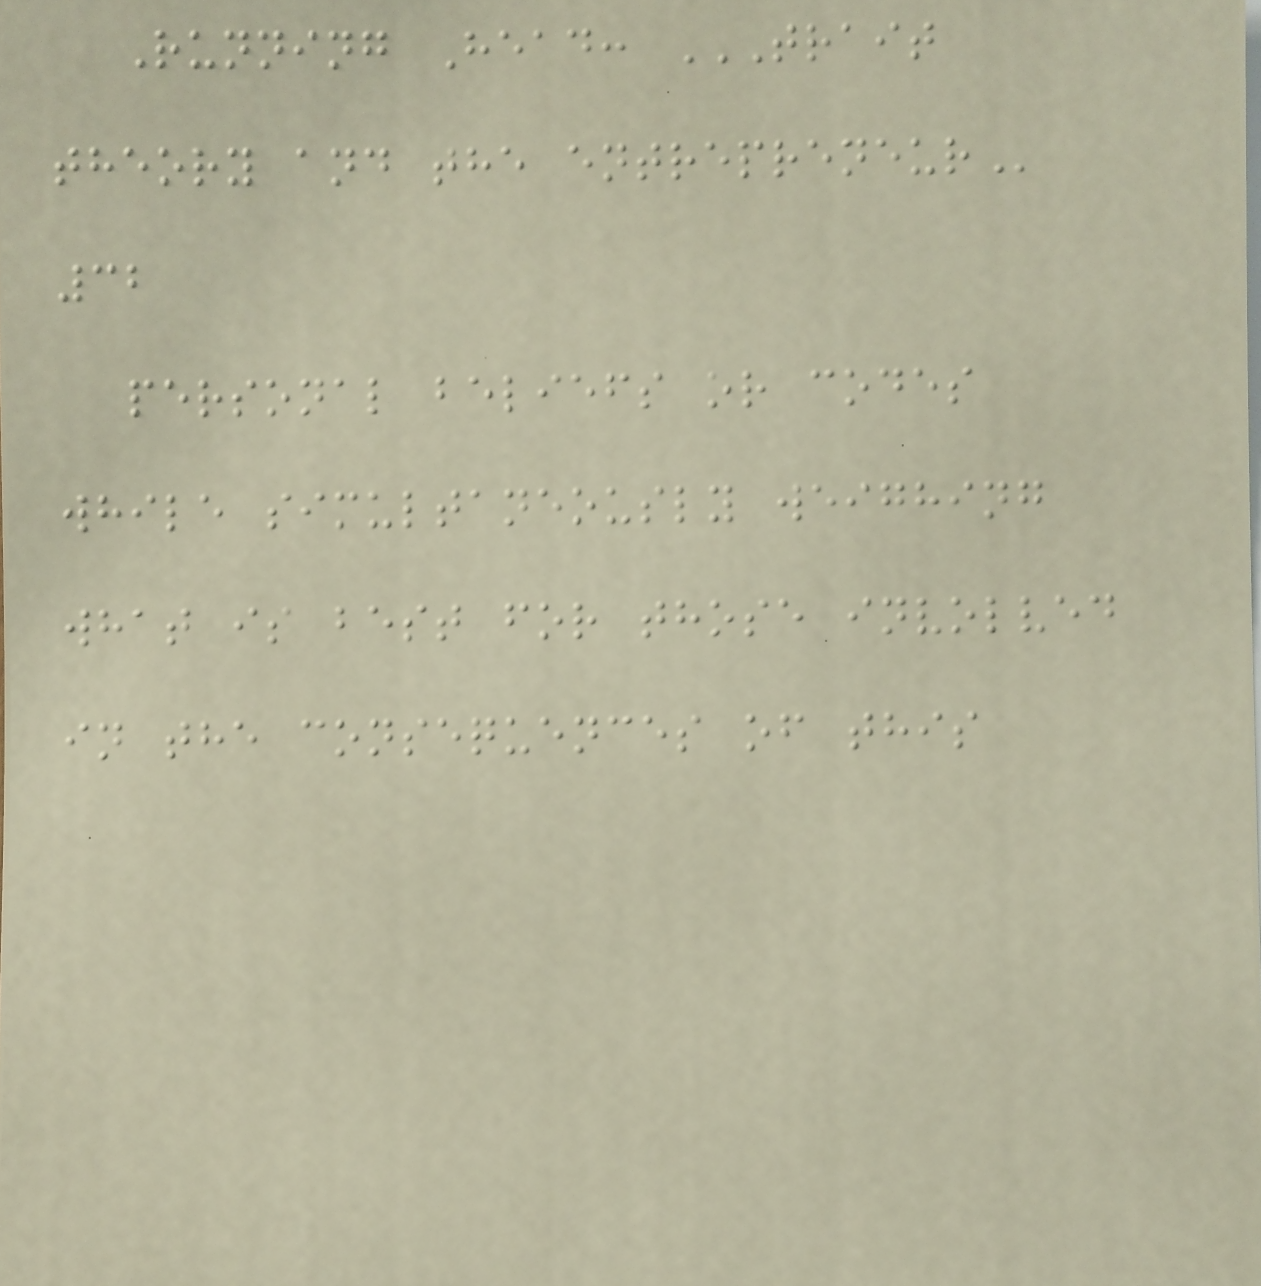Running Head: TRAIT
THEORY AND THE ENTREPRENEUR
32
personal beliefs or codes
while simultaneously weighing
what is best for those involved
in the consequences of this
